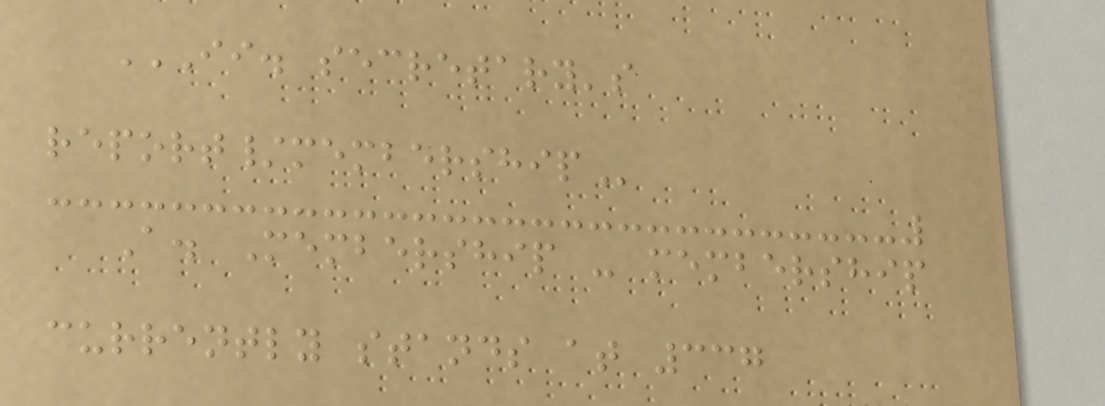II. SECRETARY'S
REPORT/MEMBERSHIP
A. Membership - membership
currently stands at 337
